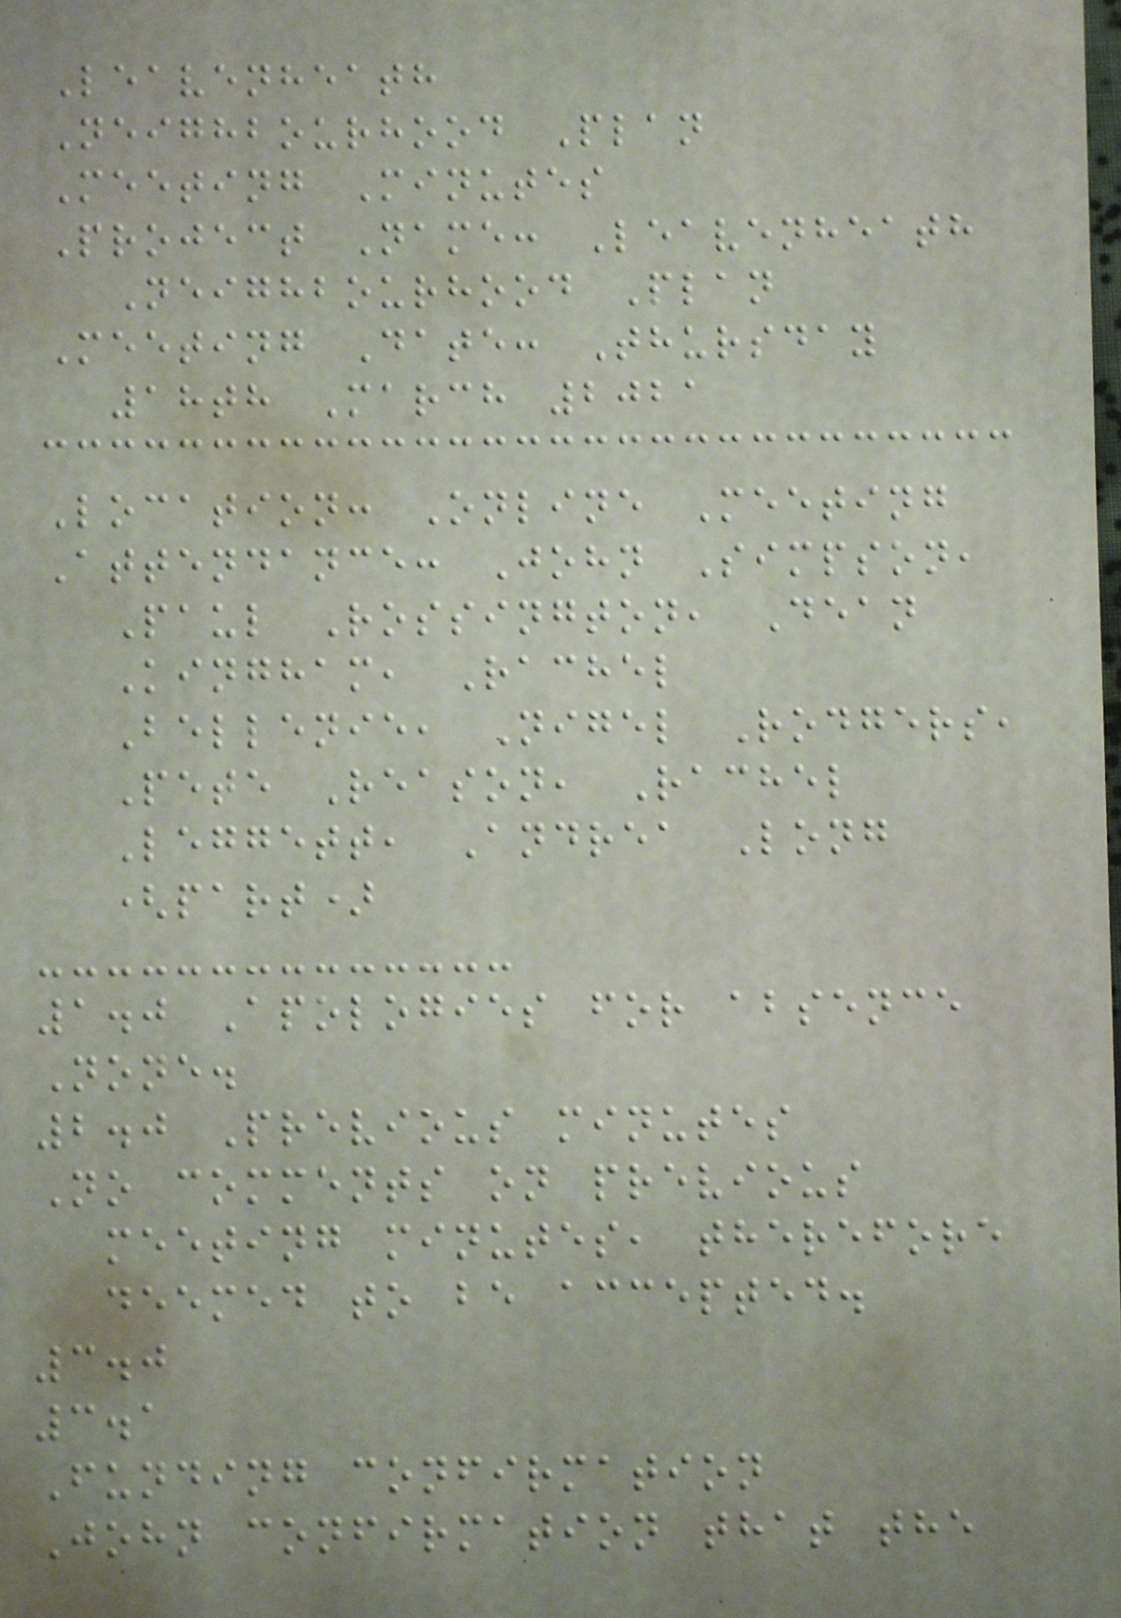Leavenheath
Neighbourhood Plan
Meeting Minutes
Project Name: Leavenheath
Neighbourhood Plan
Meeting Date: Thursday
18th March 2021
Location: Online Meeting
Attendance: John Simpson,
Paul Rossington, Dean
Kingham, Rachel
Bellenie, Nigel Rodgers,
Pete Reason, Rachel
Leggett, Andrea Long
(part)
1.0 Apologies for absence
None.
2.0 Previous minutes
No comments on previous
meeting minutes, therefore
deemed to be accepted.
3.0
3.1
Funding confirmation
John confirmation that the
